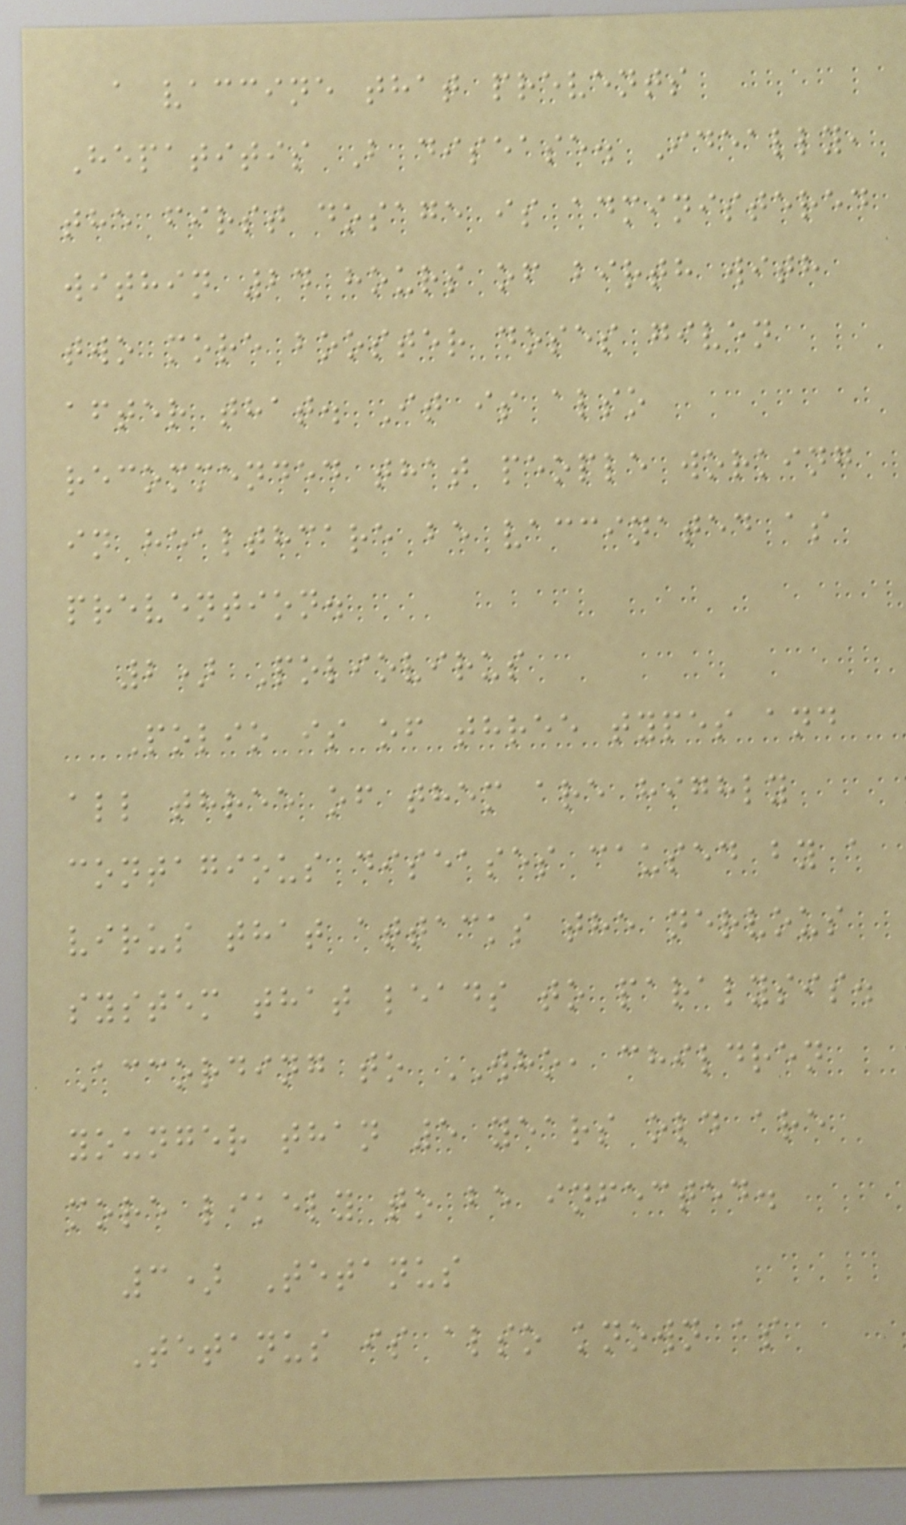a vaccine that prevents
Hepatitis B disease. Ideally,
the first dosage is administered
within 24 hours of birth with
two more booster doses given
after that. It is also
recommended that people working
in healthcare be vaccinated as
prevention.
2) Poliovirus
Polio is of three types and
all three of them are highly
contagious diseases caused by a
virus that attacks the nervous
system that leads to paralysis.
According to WHO, children
younger than 5 years old are
more likely to be infected.
3) Tetanus
Tetanus is also known as
